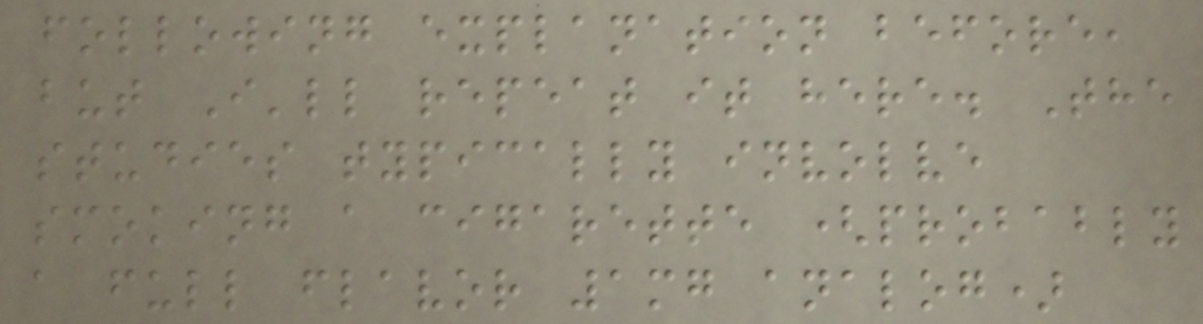following explanation before,
but I'll repeat it here. The
studies typically involve
smoking a cigarette (probably
a full flavor 1mg analog)
